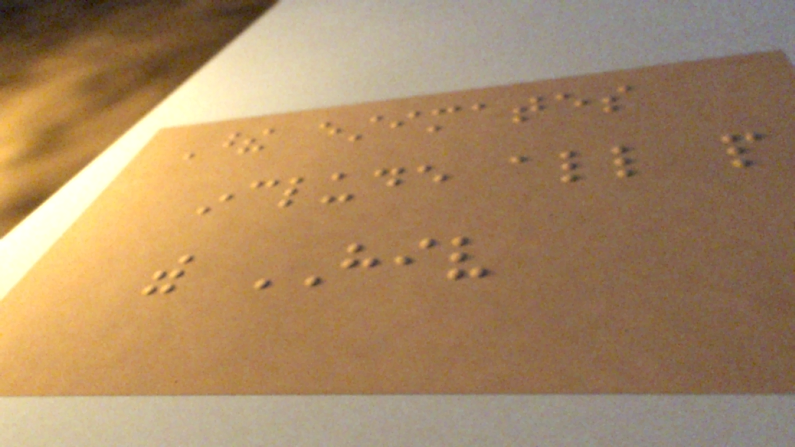These estimates
include all people
with HIV
